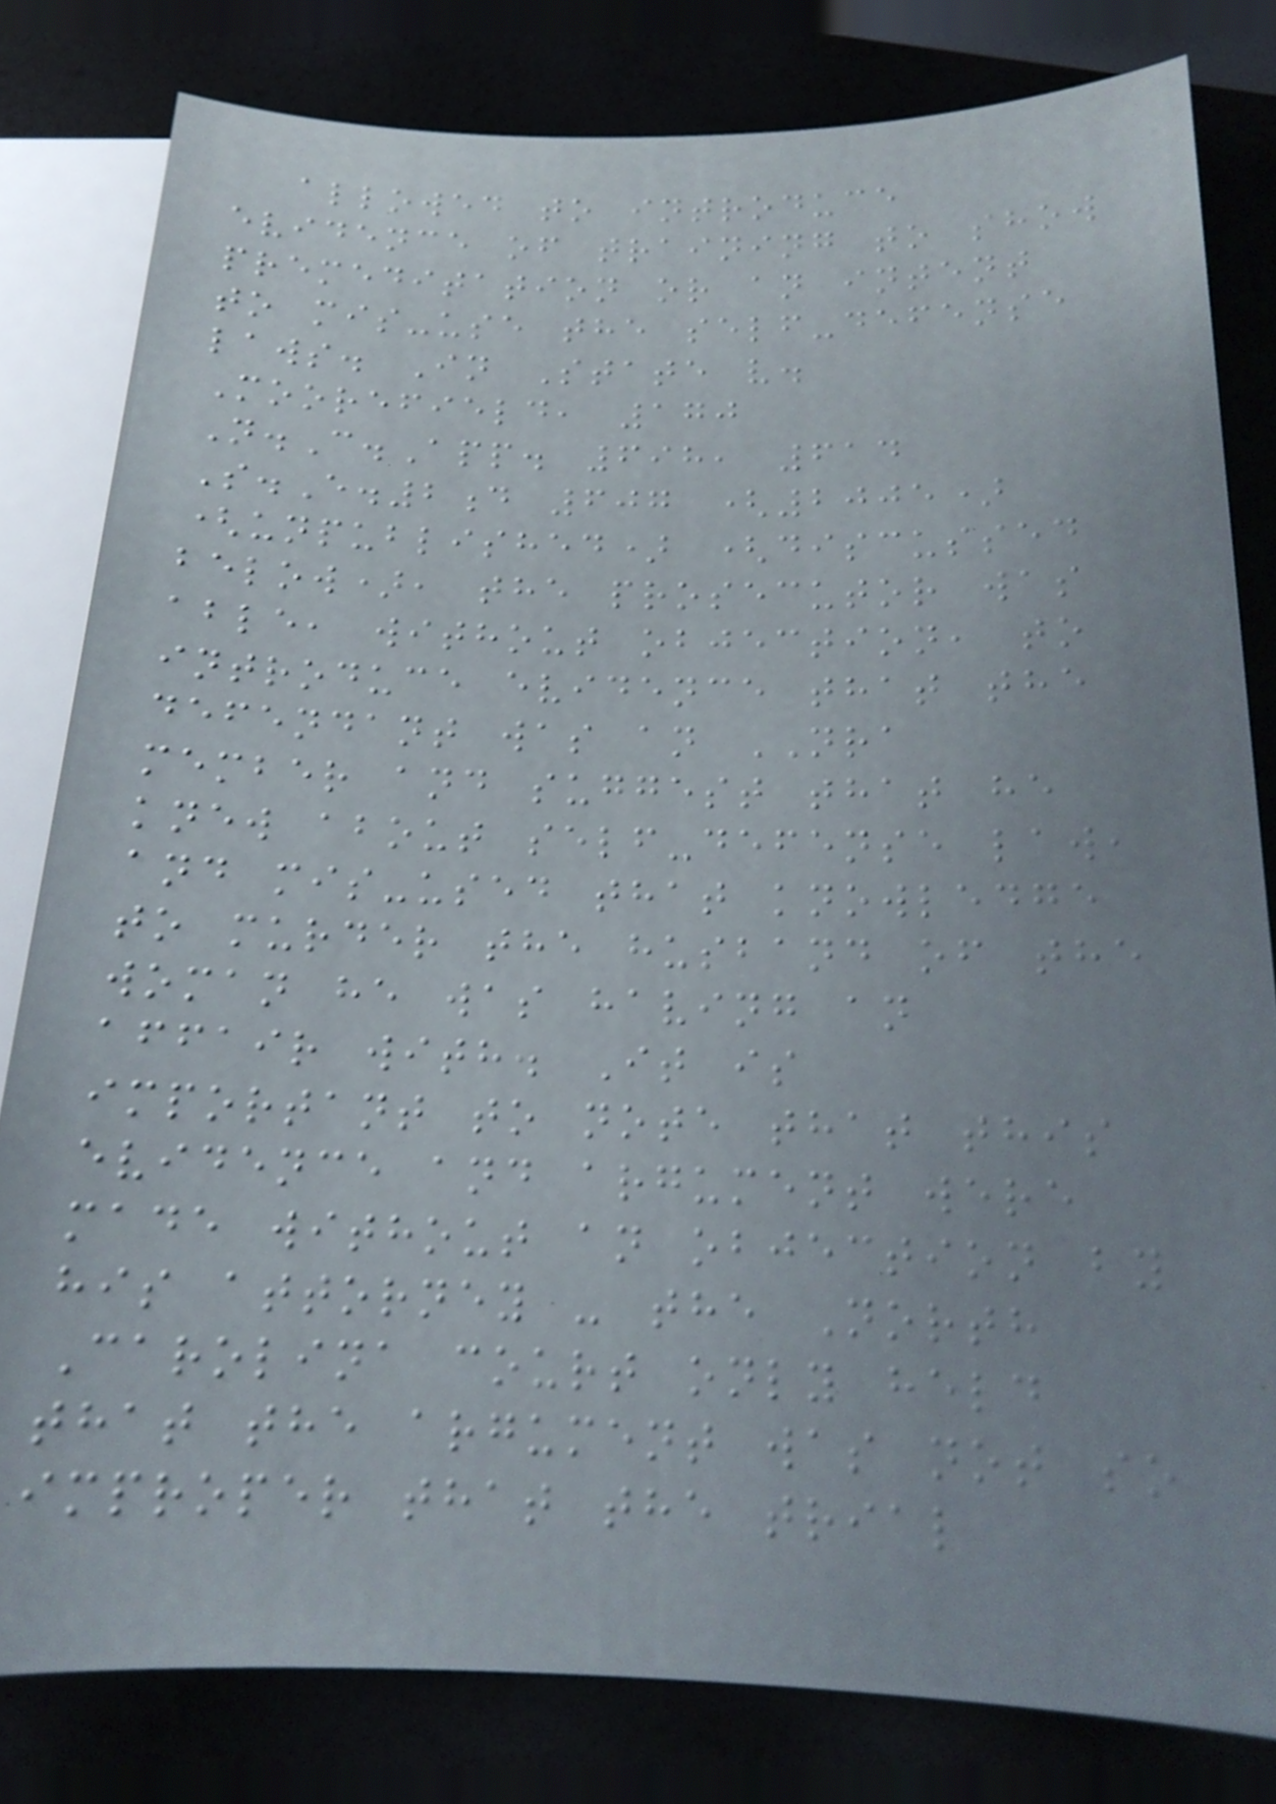allowed to introduce
evidence of training to show
premeditation or an intent
to mis-use the self-defense
laws. In State v.
Moorefield, 170
N.C.App. 698, 614
S.E.2d 607 (2005)
(unpublished) (discussed
below), the prosecutor was
able, without objection, to
introduce evidence that the
defendant was an NRA
member and suggest that he
knew about self-defense law,
and mis-used that knowledge
to murder the husband of the
woman he was having an
affair with. It is
important to note that this
evidence and argument were
made without an objection by
his attorney - the North
Carolina court only held
that the argument was not so
improper that the trial
